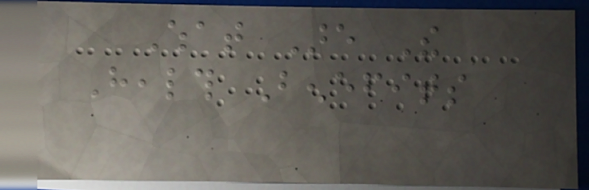What Are The
Health Benefits
